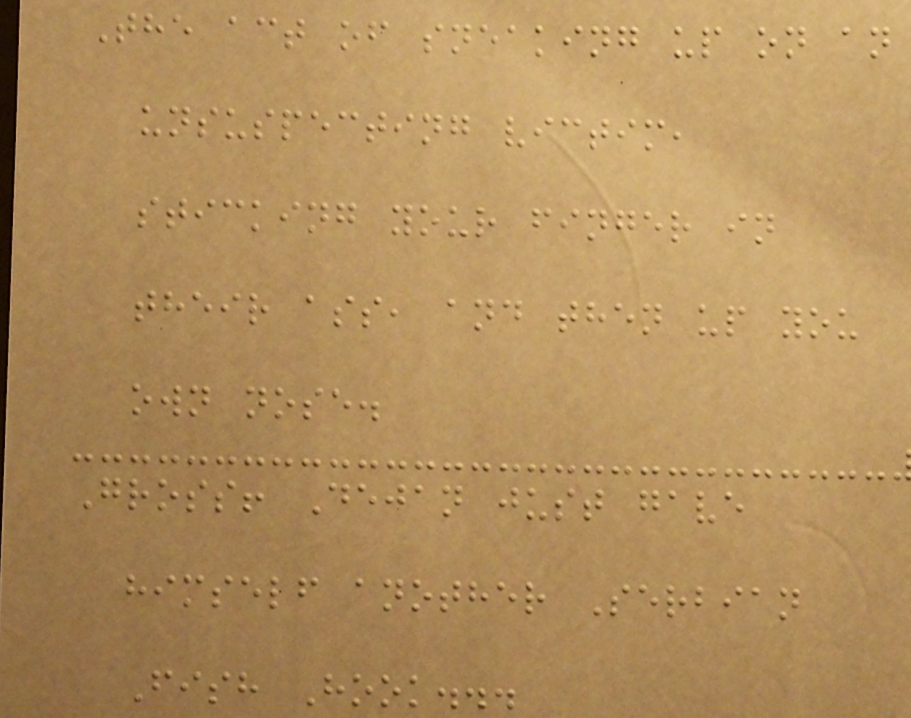The act of sneaking up on an
unsuspecting victim,
sticking your finger in
their ass, and then up you
own nose.
Gross! Dejan just gave
himself another Serbian
Fish Hook...
